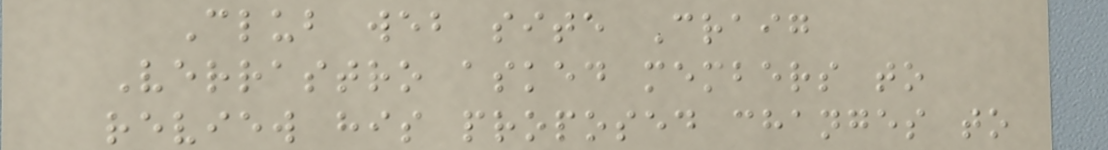Club web site Craig
Verrastro asked members to
review his proposed changes to
